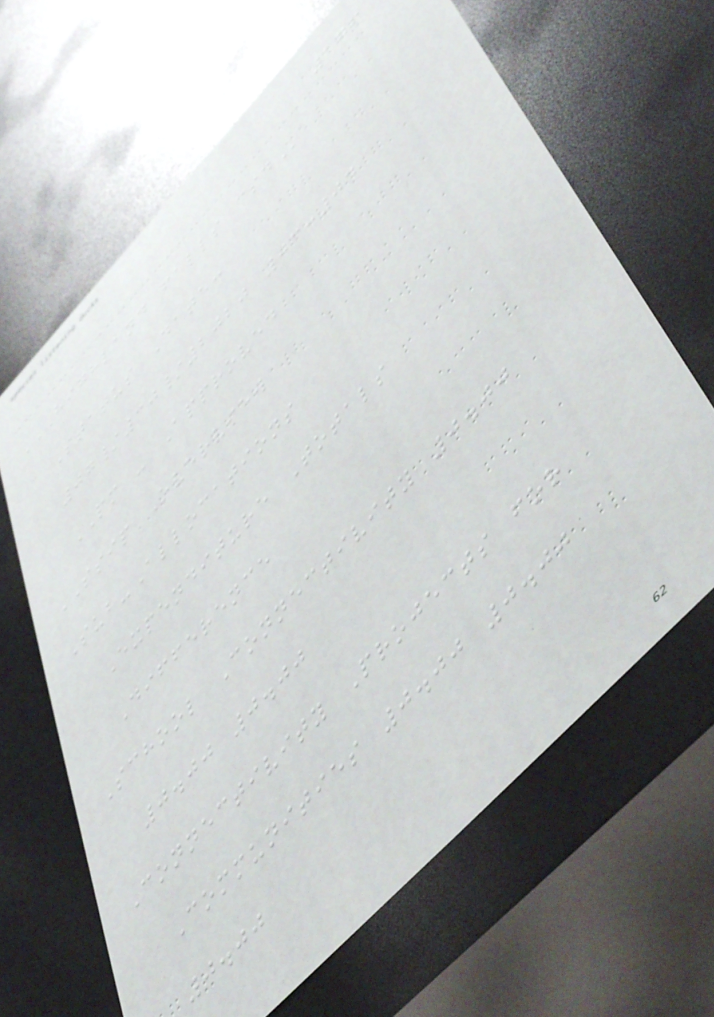176
HIGHLAND FALLS CSD
Status Date:
07/30/2020 03:04
PM - Approved
SSIP Overview
Sub-Allocations
Expenditure Totals
Difference
School Connectivity 0.00
0.00 0.00
Connectivity Projects for
Communities 0.00 0.00
0.00
